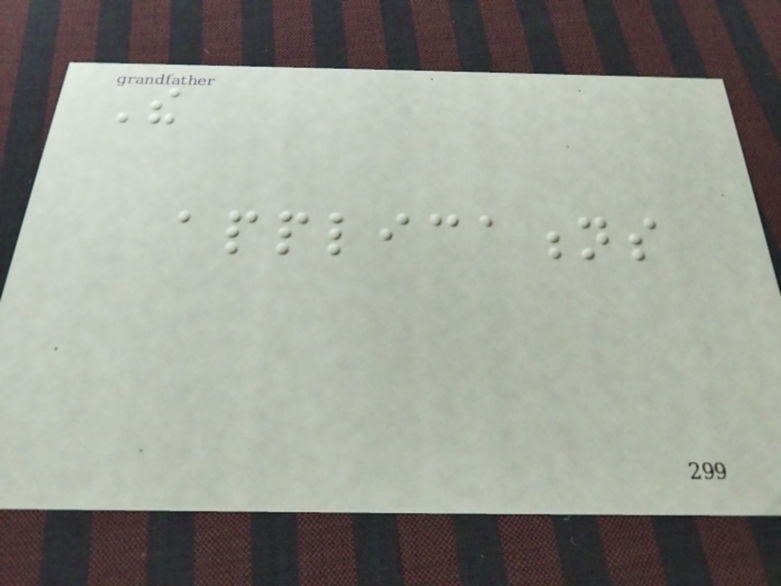The
applications
